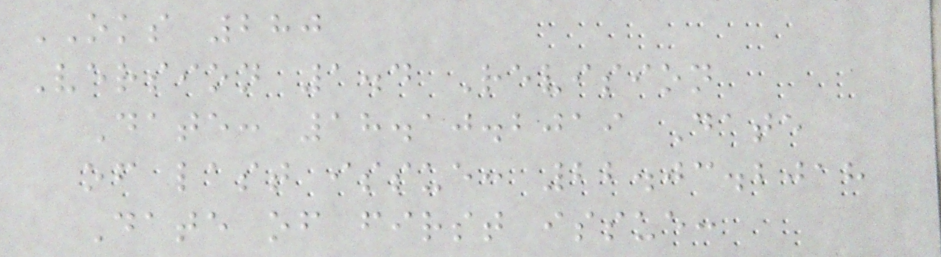OKS 280
Version 1.4 Revision
Date: 18.10.2019 Date
of last issue: 22.03.2018
Date of first issue:
